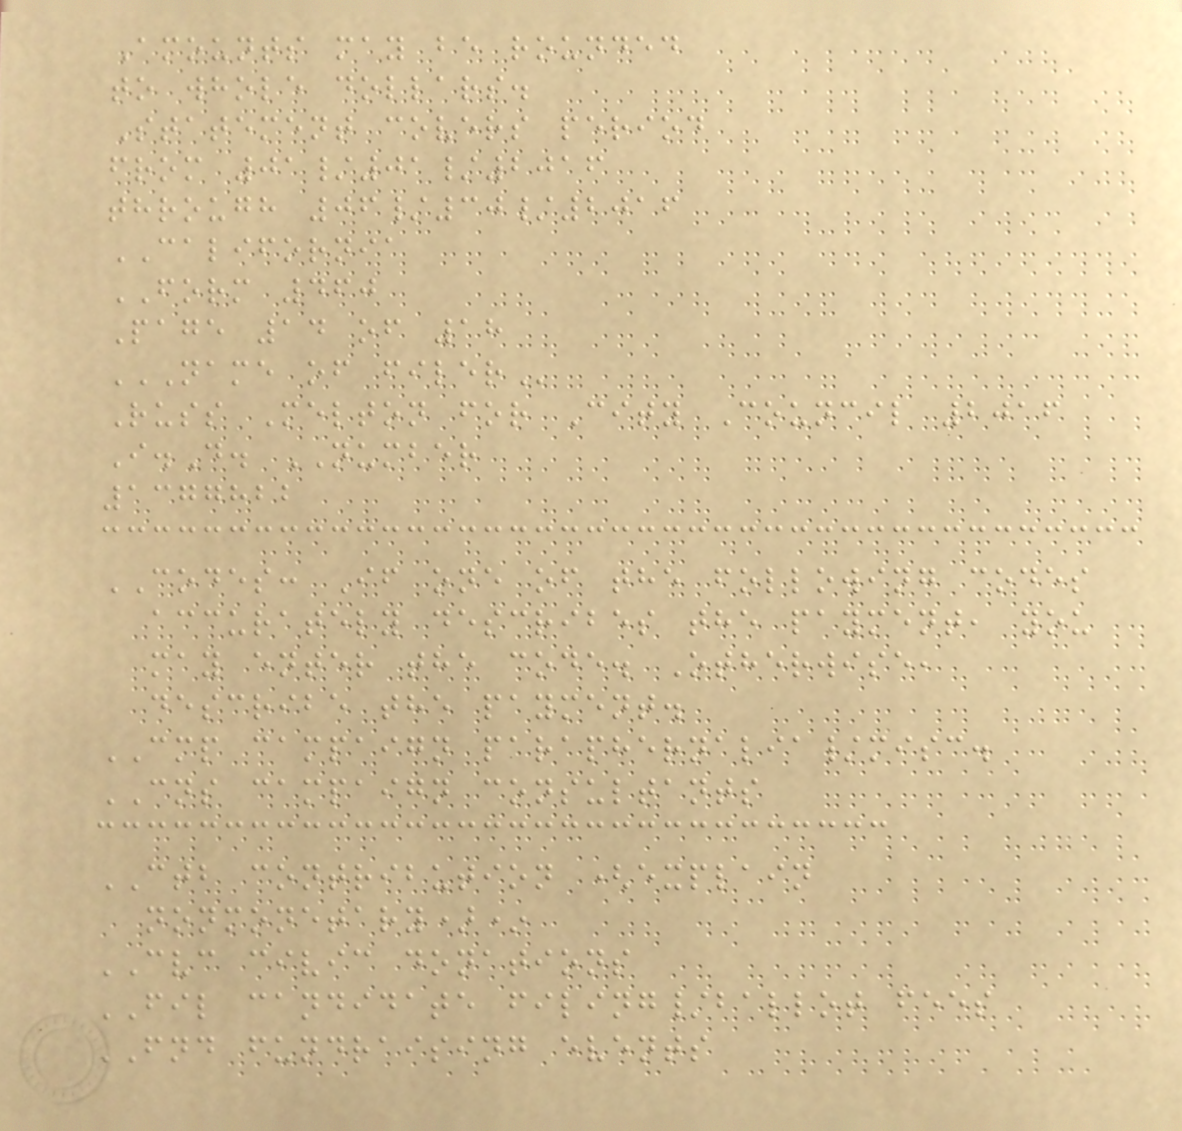Amounts may be rounded
to whole dollars.
Statement covers period
from 01/01/2016
through 06/30/2016
CALIFORNIA
FORM 460
Page 14 of 18
NAME OF FILER
Russ Melton for City Council 2016
I.D. NUMBER
1377822
CODES: If one of the following codes
accurately describes the payment, you
may enter the code. Otherwise,
describe the payment.
CMP campaign paraphernalia/misc.
CNS campaign consultants
CTB contribution (explain
nonmonetary)*
CVC civic donations
FIL candidate filing/ballot fees
FND fundraising events
